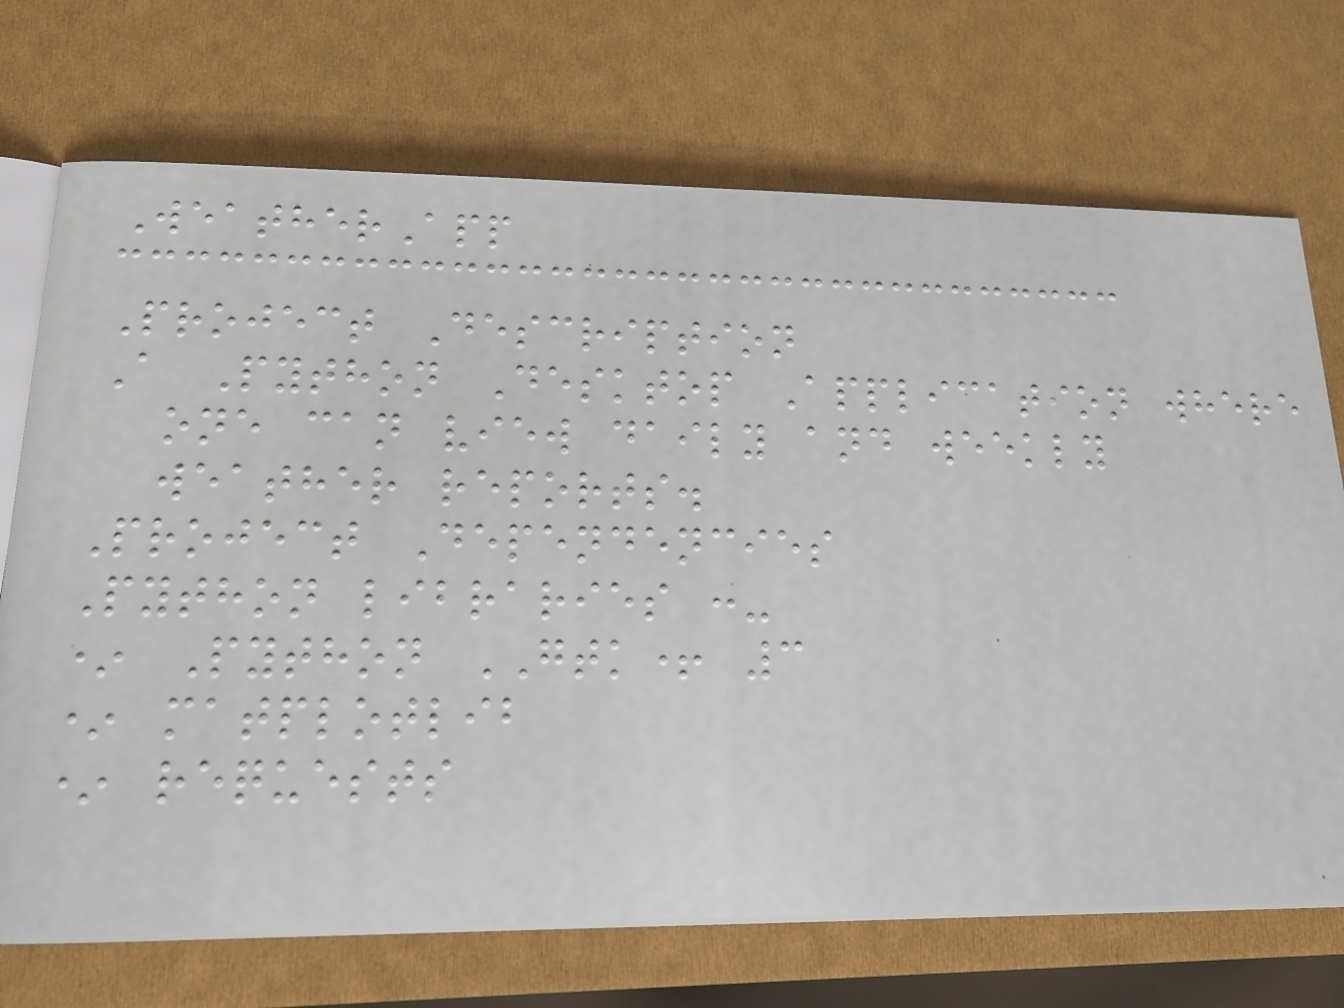WeatherApp
Project Description
A Python Desktop Application where
one can view daily and weekly
weather reports.
Project Dependencies
Python libraries :-
* Python GTK+ 3
* matplotlib
* requests
